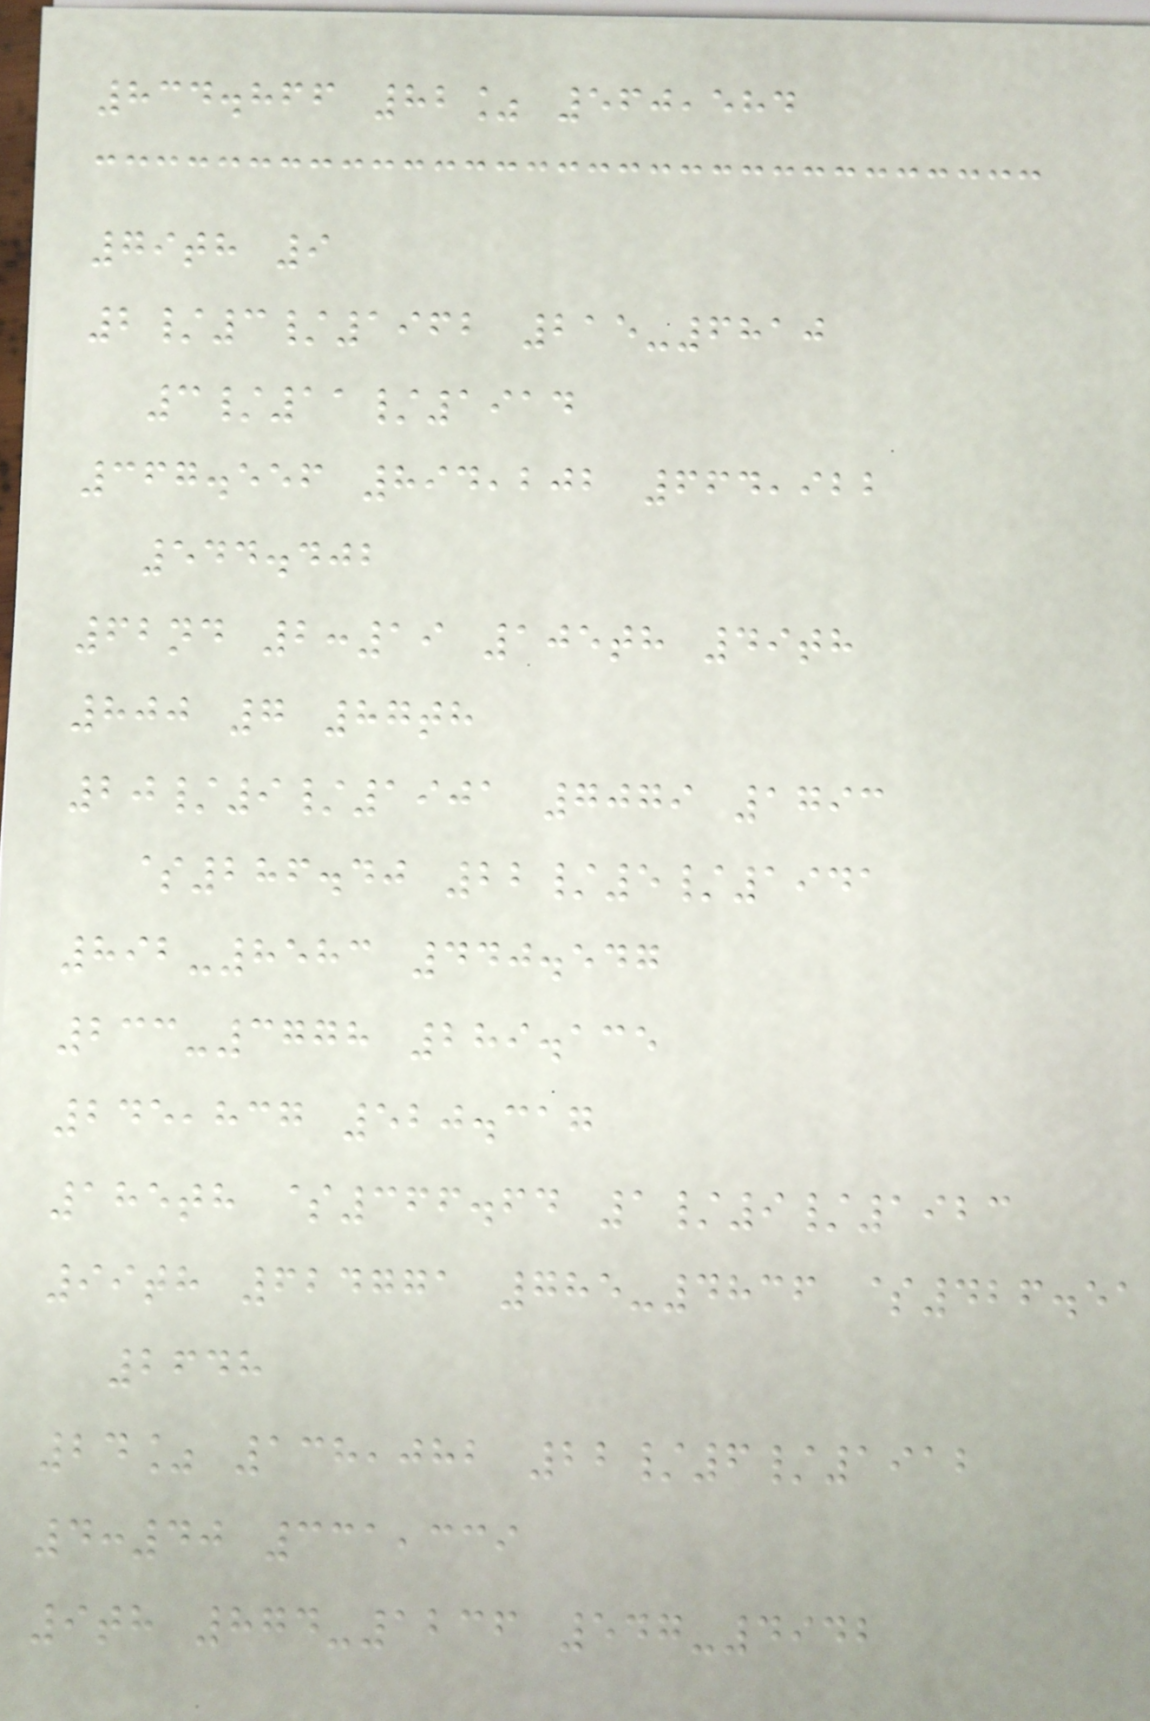834.866 82% 560,584
79th 9
2/3/1962 215-6810
3/11/1914
367.556 894,202 664,922
544.402
62nd 2:19 105th 49th
800 7 87th
20/9/1901 7079 1793
$286.40 22/5/1941
892-8583 440.547
233-3778 289.135
245,837 520.317
185th $366.64 1/9/1923
99th 624771 785-4836 $426.51
2648
24% 138,082 22/6/1912
4:40 331,339
9th 874-1236 547-4942
